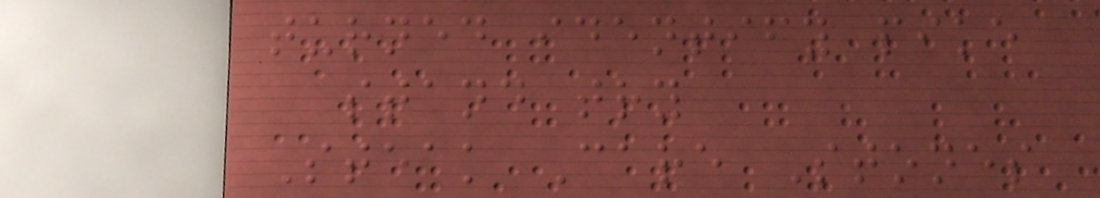turned identify pike
stand try
Steak Care Stones
